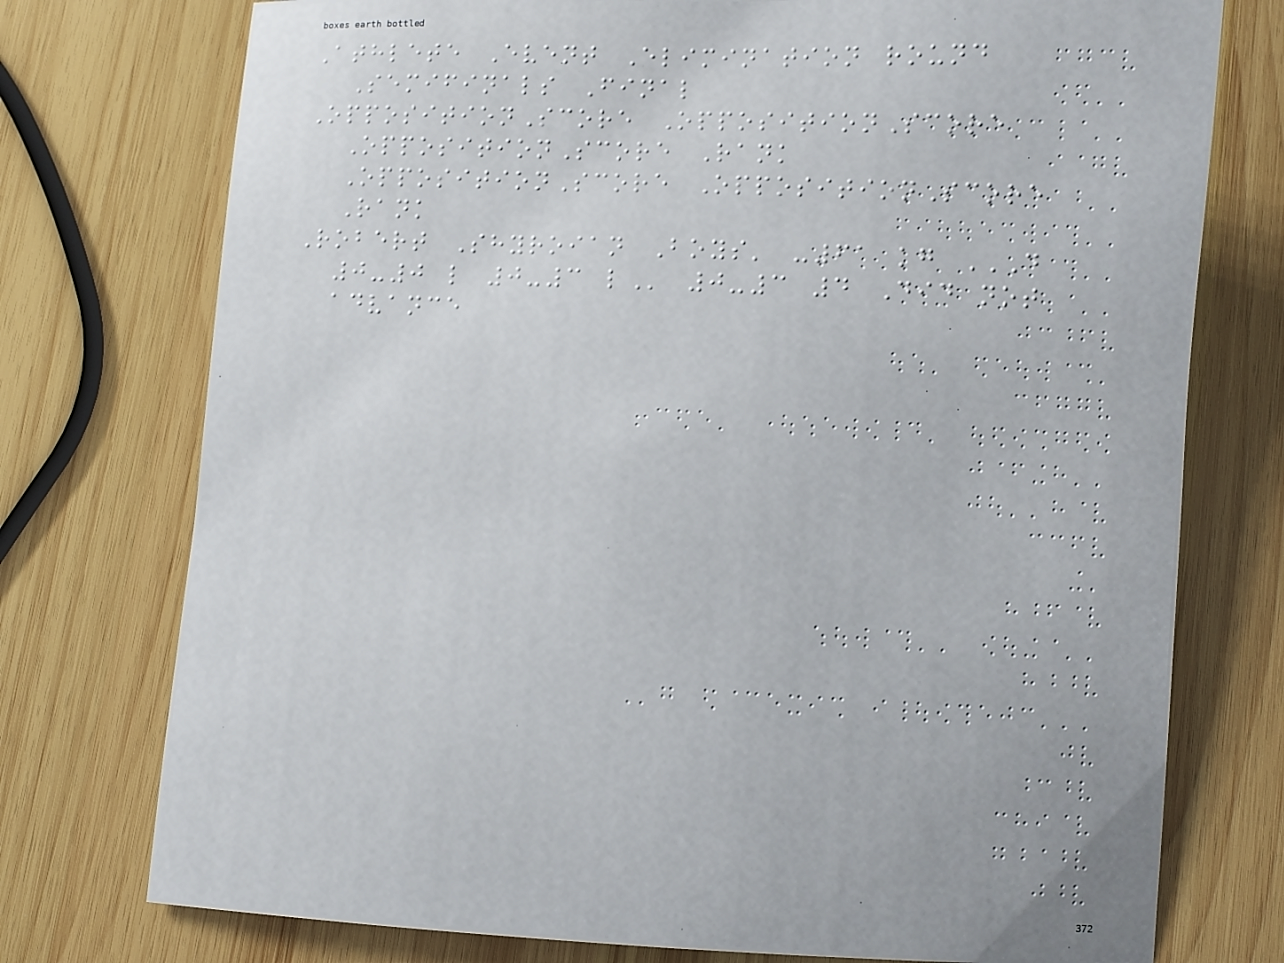Athlete Event Elimination round
Semifinals Final
OppositionScore OppositionScore
OppositionScore Rank
OppositionScore OppositionScore
Rank
Robert Shyroian Boys' -61 kg D
0-0 L 0-3 L 0-3 4 Did not
advance
